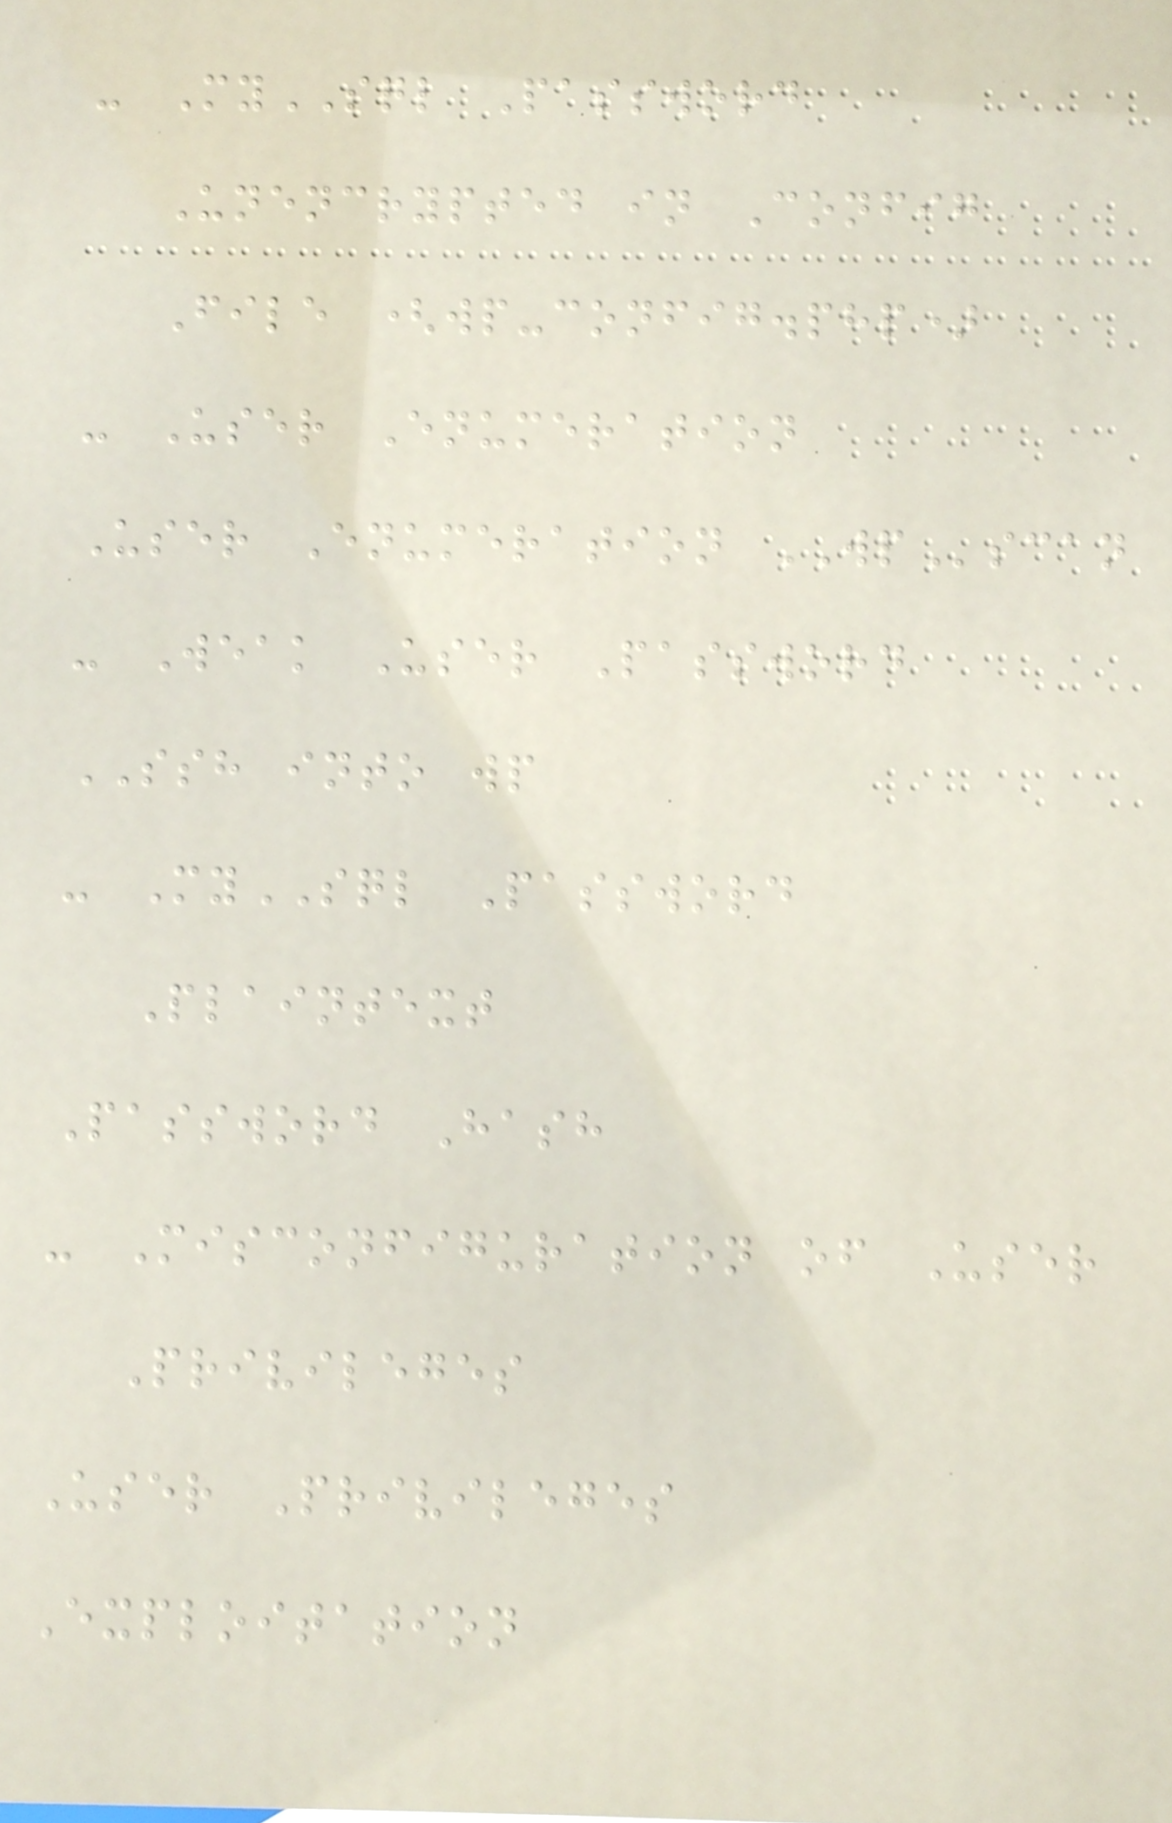- MySQL Password
Unencrypted in Config
File (wp-config.php)
- User Enumeration
User Enumeration WPscan
- Weak User Password
SSH into wp
- MySQL Password
Plaintext
Password Hash
- Misconfiguration of User
Privileges
User Privileges
Exploitation
